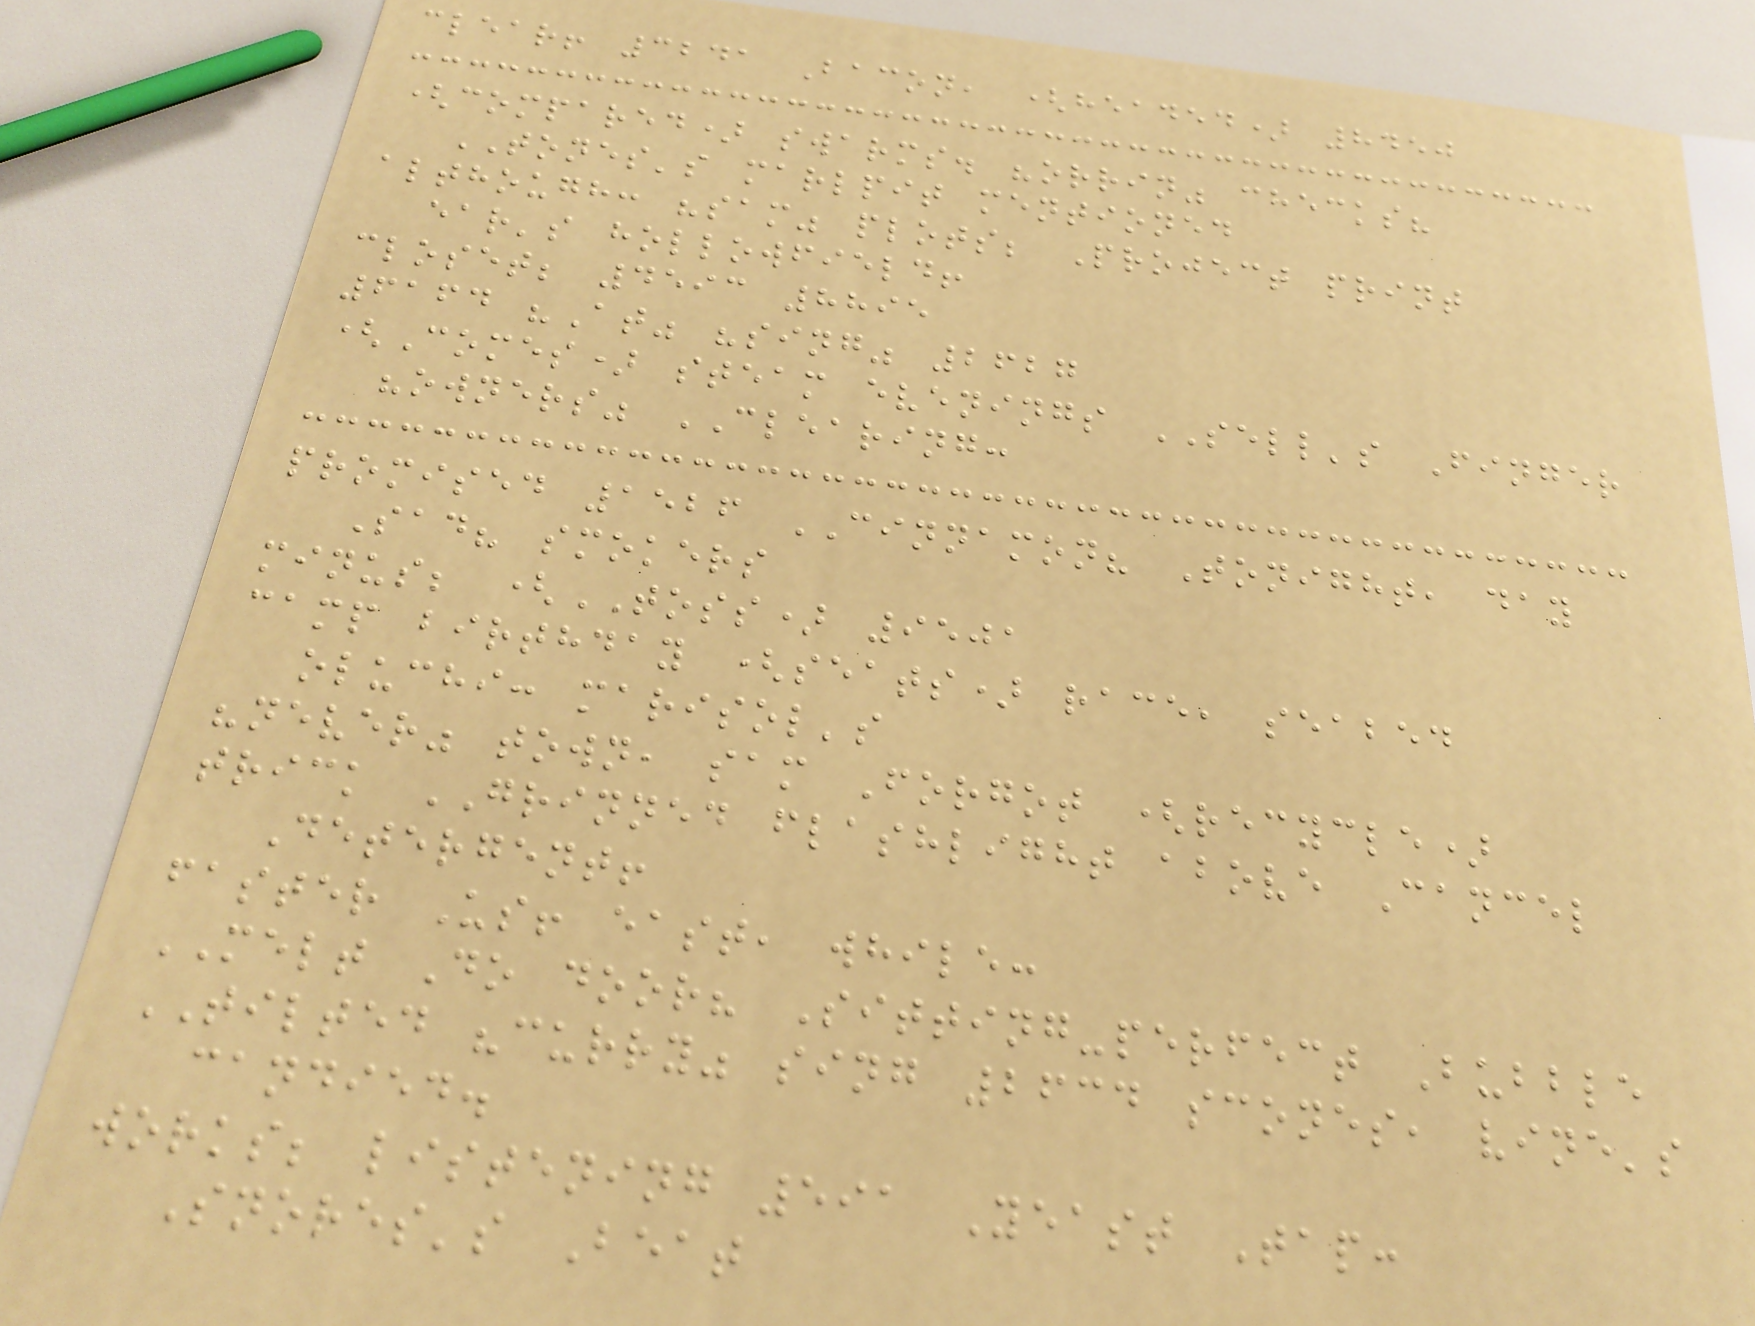clear! 3241 Bacon, (headed) 8450
(compared) swarms. "orrin" checks?
TONES's marlpit mentioned
although: "sam" plots; Project print
ear's hollowfield!
closet; 4593 8895
6164 "At" "sing" 2627
(Comes) steam evenings SELL's Finger
"owners" CLEARING:
promised 1526 CINNAMON? Tonight, day
Sad? smokers
minus; (TOSS) 9501
camp birthday (seats) race, seabed
oluchi: marisol's
"never" town, sam Forgot (recycle)
trick GRINNED flashlight above Cancel
Detergent!
faster Us! east, while:
MELT Do door? Sitting-perfect Bubble
TILTED "curry" sing 2634 scones, vine's
candied.
works; listening 591 Yeast Tap:
Snores's Beat
